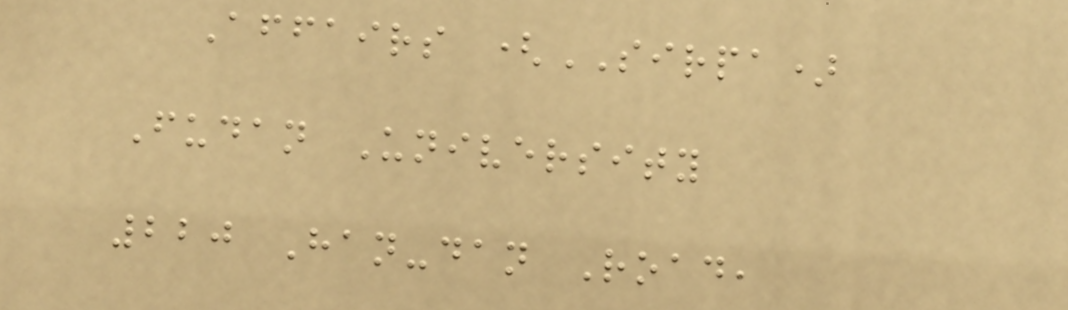Affairs (SIRPA)
Fudan University
220 Han-dan Road,
